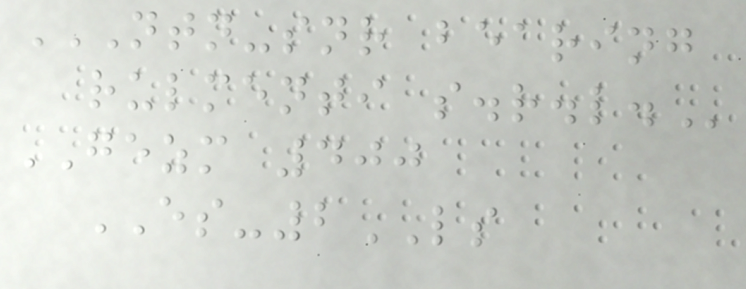NTN-SNR BEARING
RULMENTI S.R.L.
GEZM 400
ES-2LS
